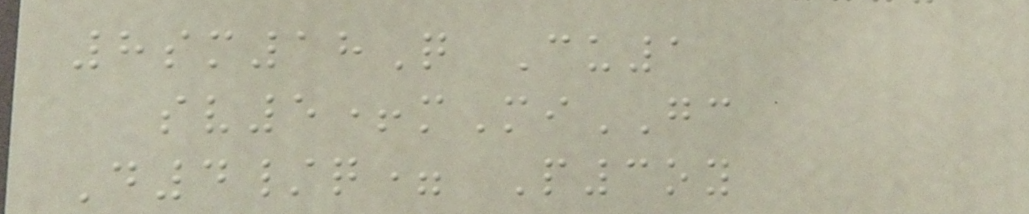8sm18Q Cu1
sv5+mMiGC
D4/q= P3oy
